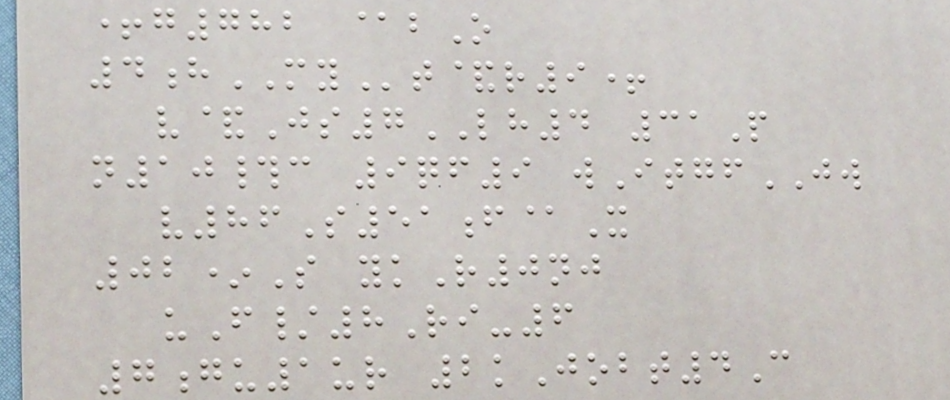+g782 @bO
4hMYt&r9+
v&Js7LH4 31P
n10#c 9qf9 wItgfJW
v86S51f@X
02*S ykR0nj
uF/8Ri-6
7gu1ur 2kJobt4C
